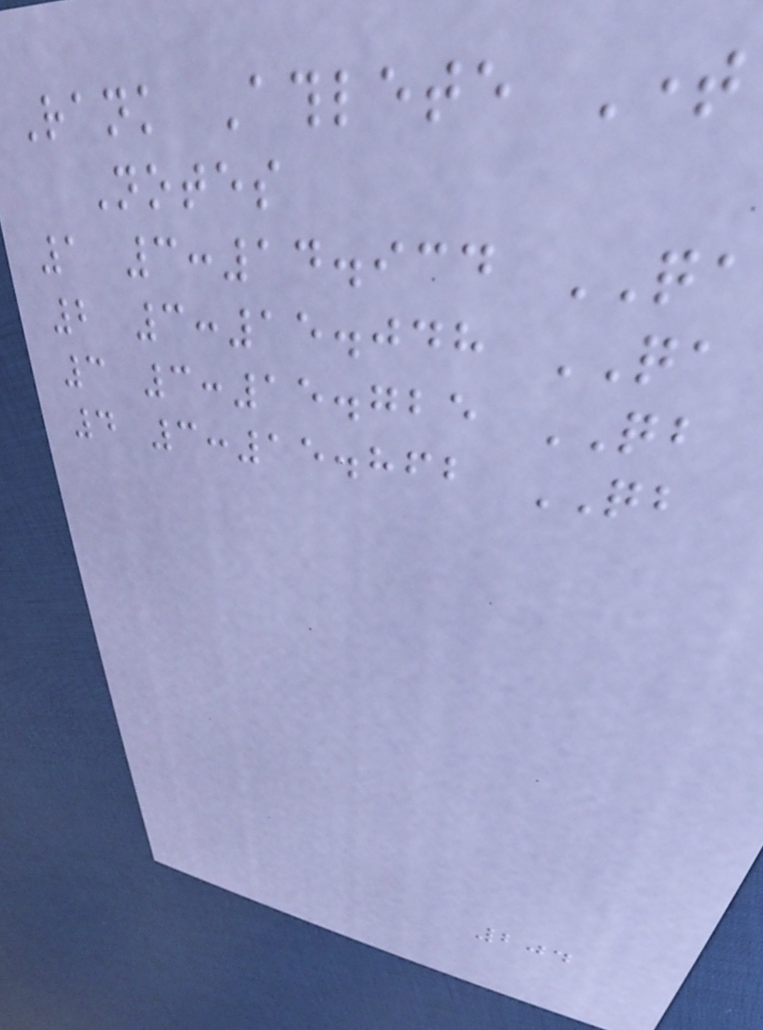Rank Athlete Time
Notes
1 3:14.934 QA
2 3:15.048 QA
3 3:15.725 QB
4 3:15.862 QB
204
